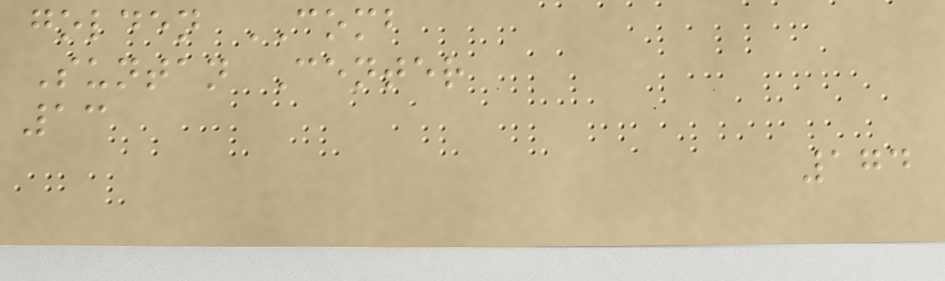golden COMB
Suntan Center
13
174
